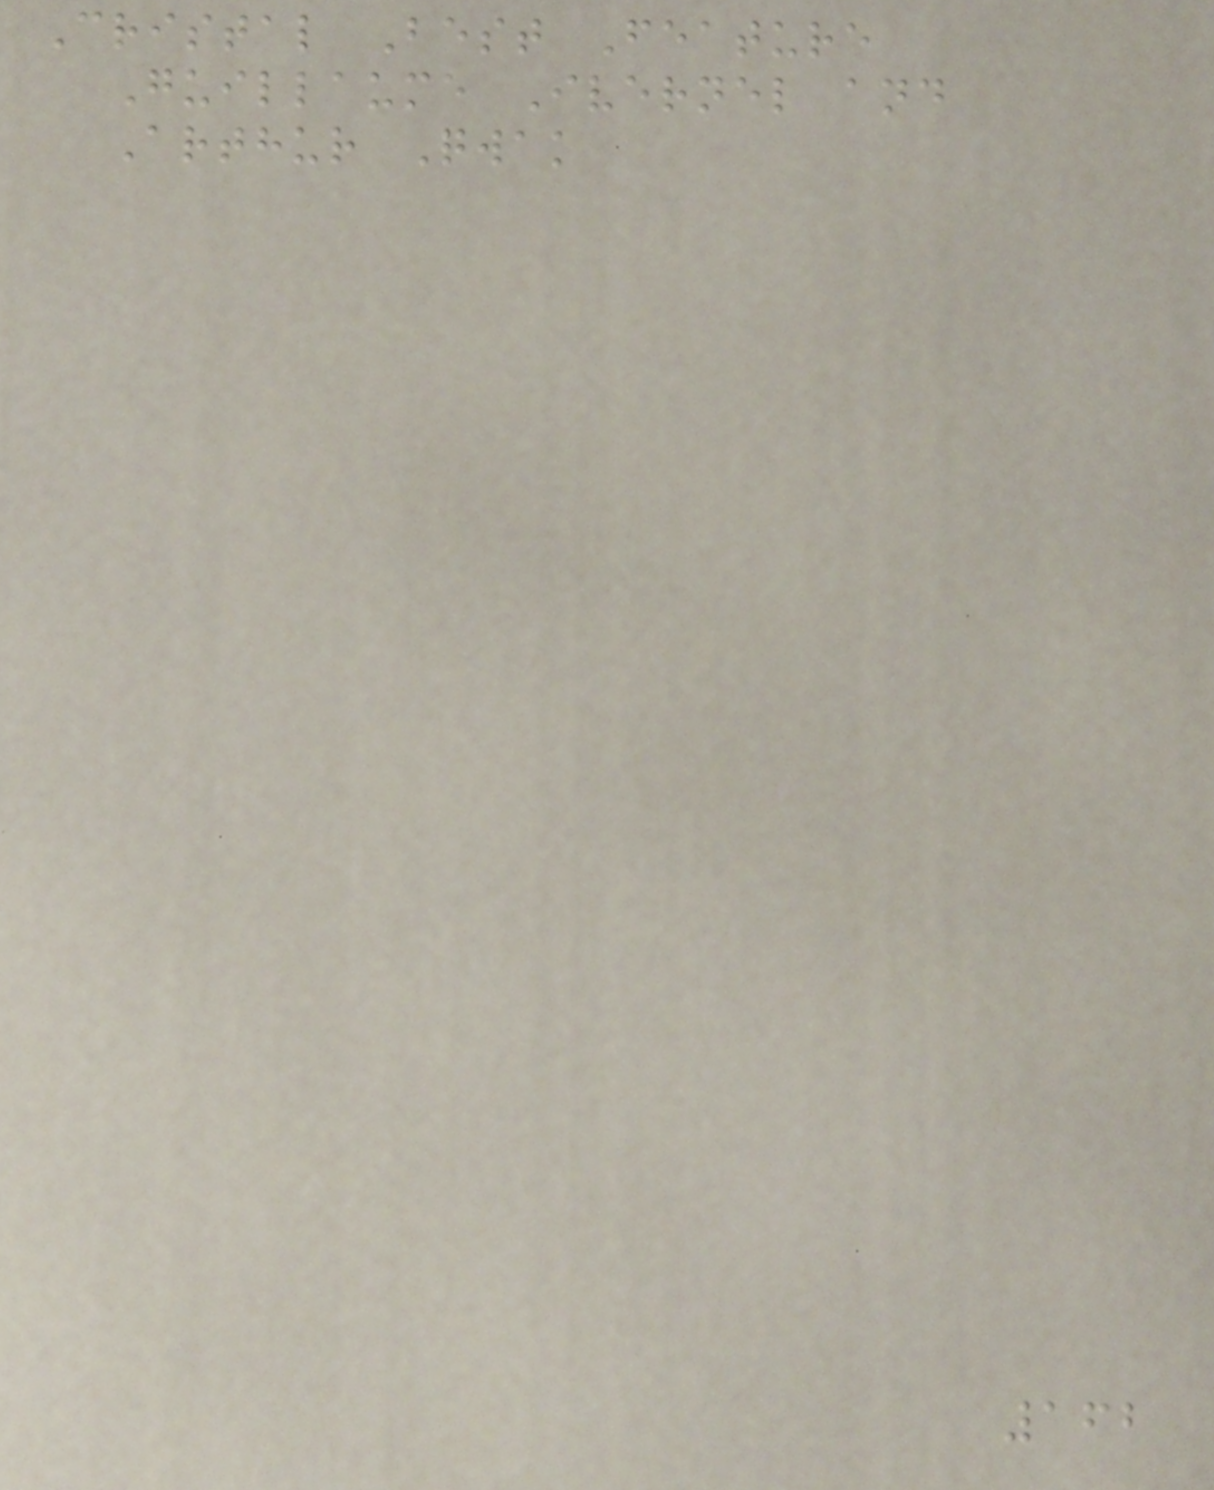Cristal Best Feature
Guillaume Ivernel and
Arthur Qwak
162
